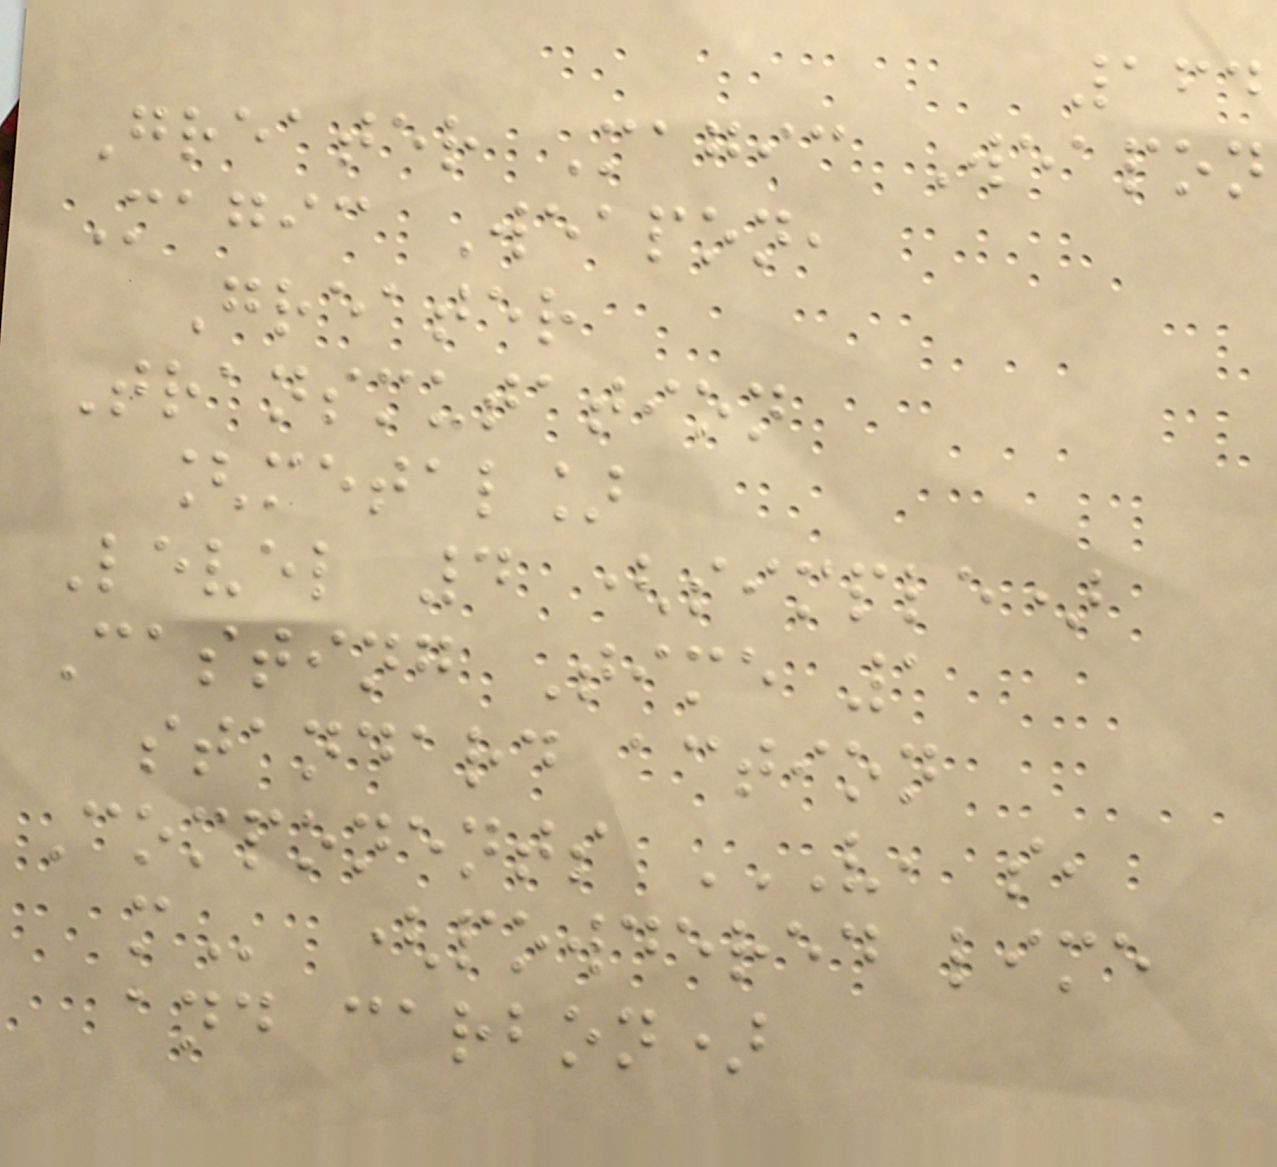164
Greater Magic Weapon
Magic Weapon,
Greater
Transmutation
[metal]
Level 4 (simple)
Casting Time 1
standard action
Components V, S,
M (powdered lime
and carbon)
